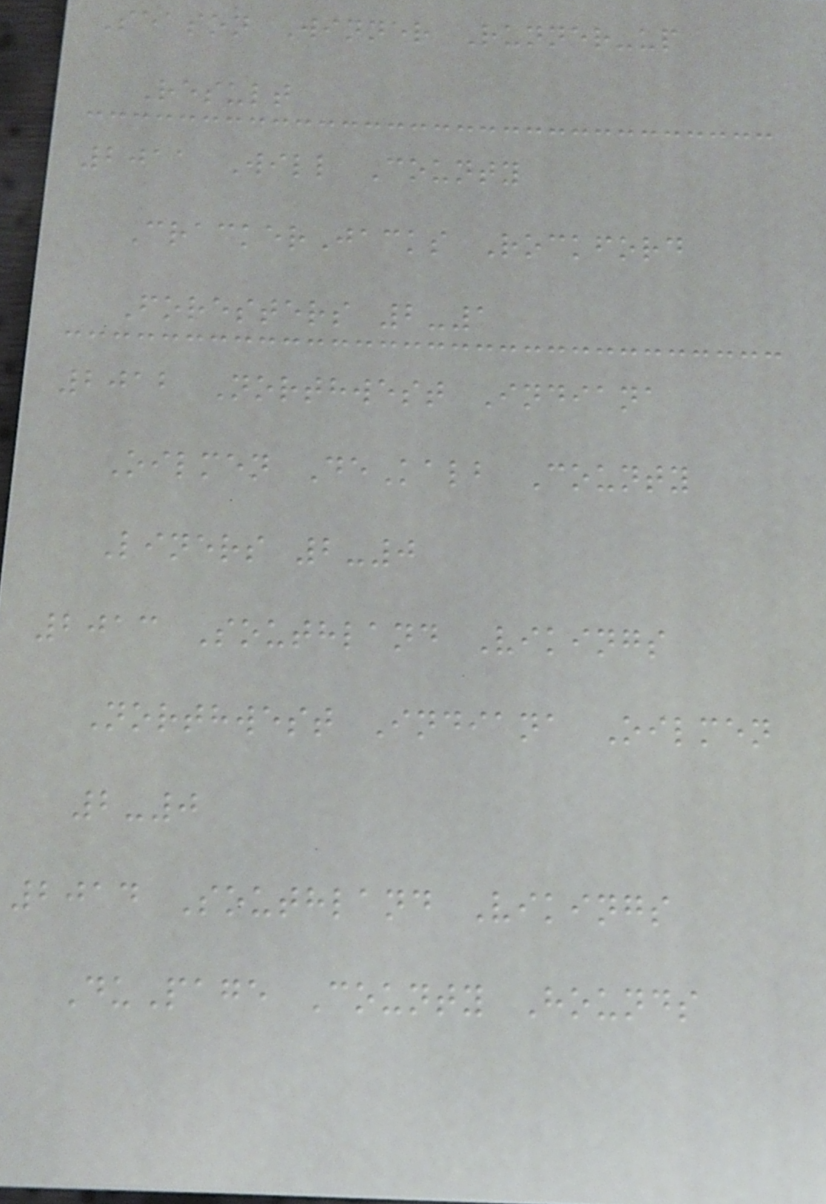Season Winner Runner-up
Result
2011 Will County
CrackerJacks Rockford
Foresters 2-1
2012 Northwest Indiana
Oilmen DeKalb County
Liners 2-0
2013 Southland Vikings
Northwest Indiana Oilmen
2-0
2014 Southland Vikings
DuPage County Hounds
